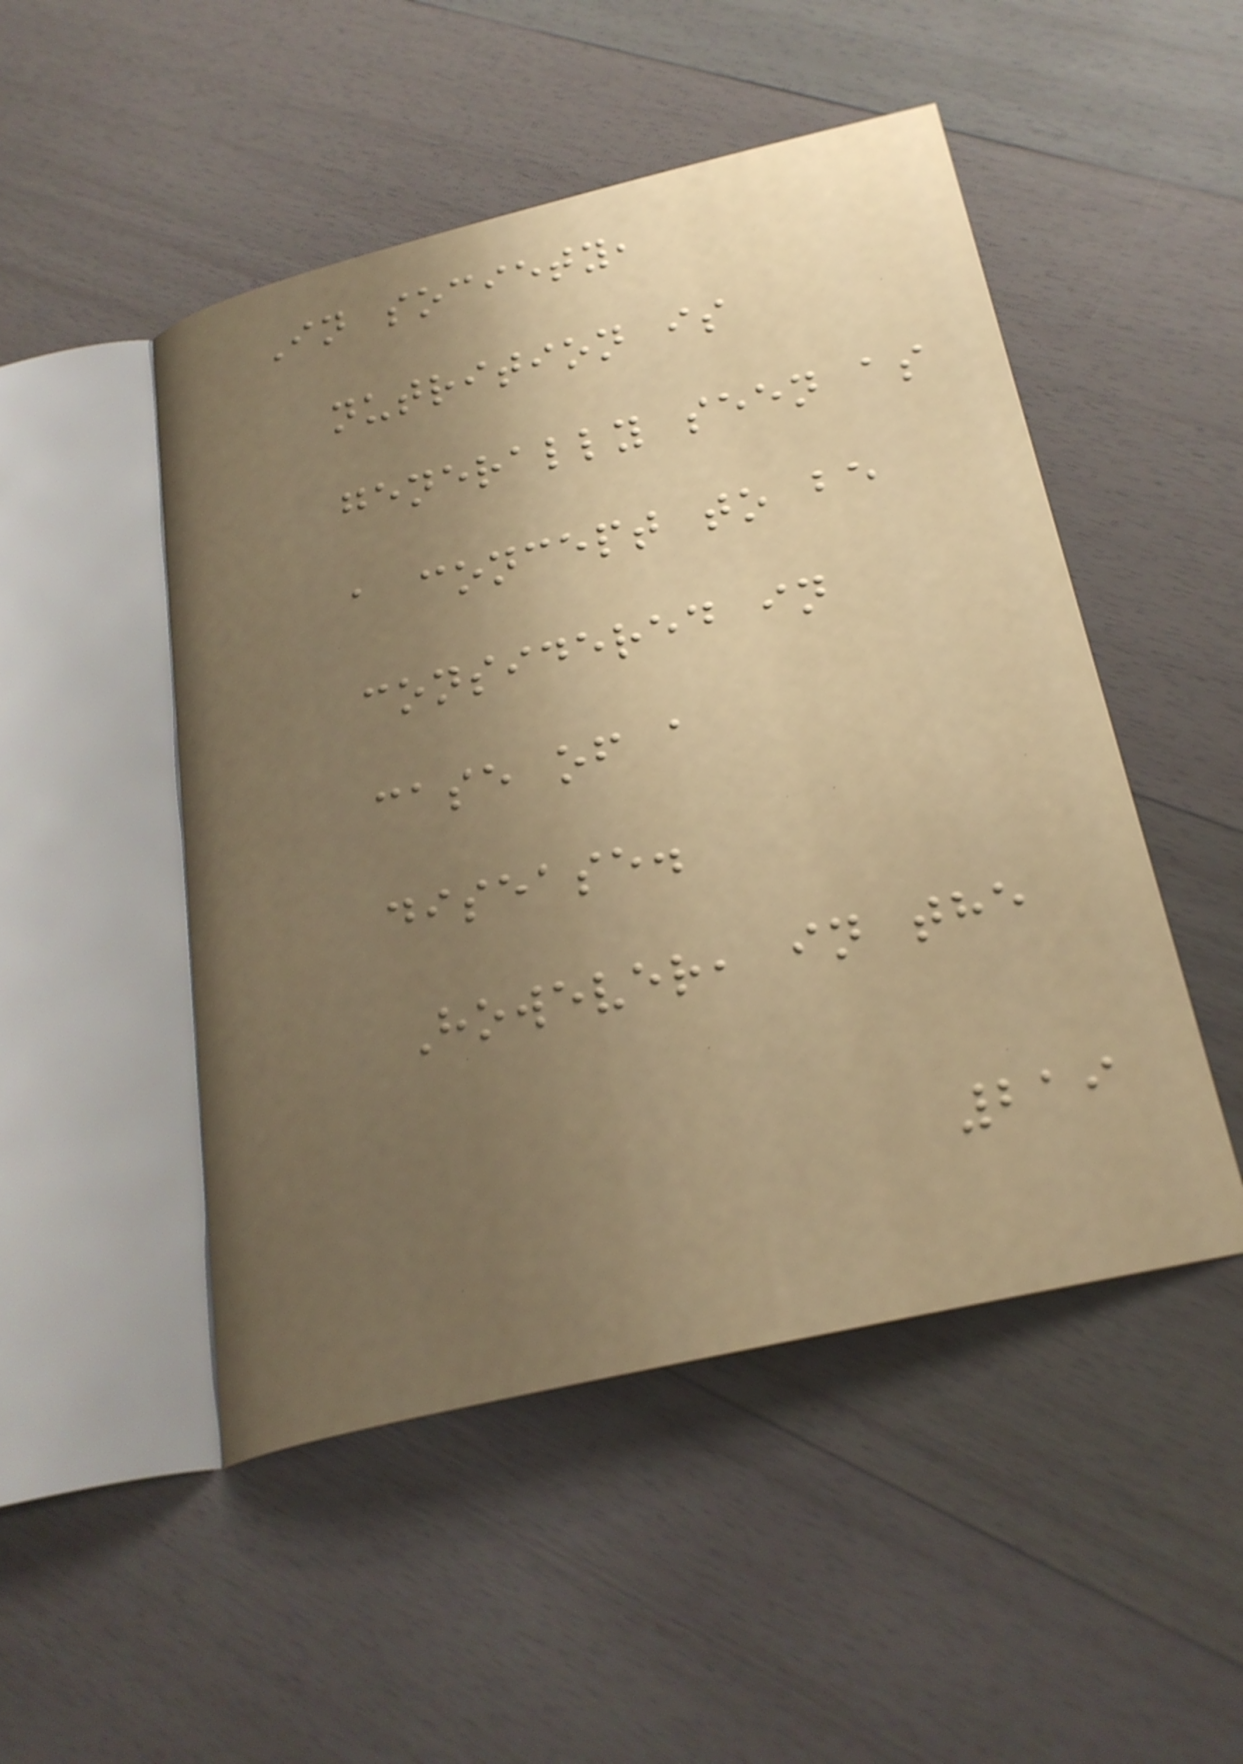In society,
nutrition is
generally seen as
a concept to be
considered in
case of a
disease.
However, in the
219
